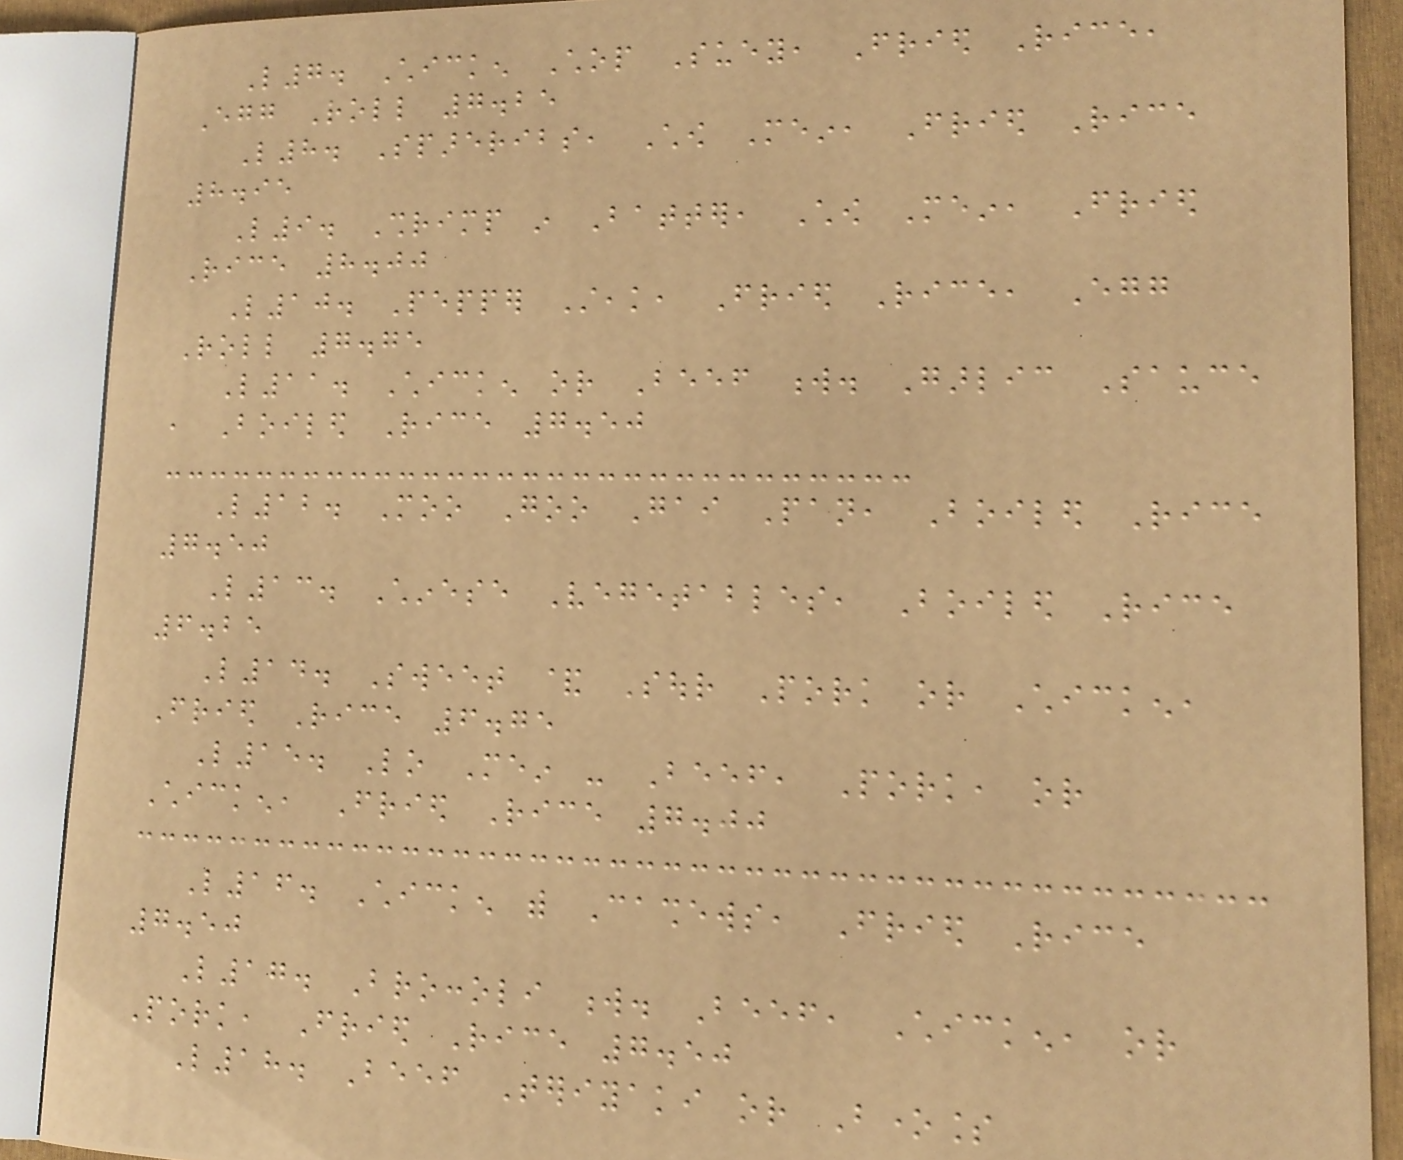L7. Chicken Chop Suey, Fried Rice,
Egg Roll 7.25
L8. Spareribs, Chow Mein, Fried Rice
8.95
L9. Shrimp in Batter, Chow Mein, Fried
Rice 8.00
L10. Pepper Steak, Fried Rice, Egg
Roll 7.75
L11. Chicken or Beef w. Garlic Sauce
, Boiled Rice 7.50
L12. Moo Goo Gai Pan, Boiled Rice
7.50
L13. Chinese Vegetables, Boiled Rice
6.25
L14. Sweet & Sour Pork or Chicken,
Fried Rice 6.75
L15. Lo Mein - Beef, Pork, or
Chicken, Fried Rice 7.00
L16. Chicken with Cashews, Fried Rice
7.50
L17. Broccoli w. Beef, Chicken, or
Pork, Fried Rice 7.50
L18. Beef Teriyaki or Boneless
